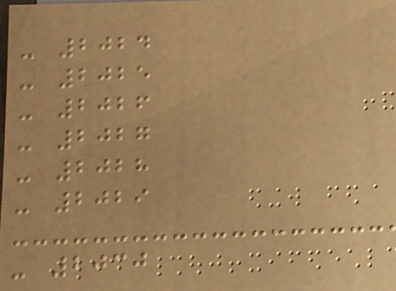- 2024
- 2025
- 2026
- 2027
- 2028
- 2029
- 2030
